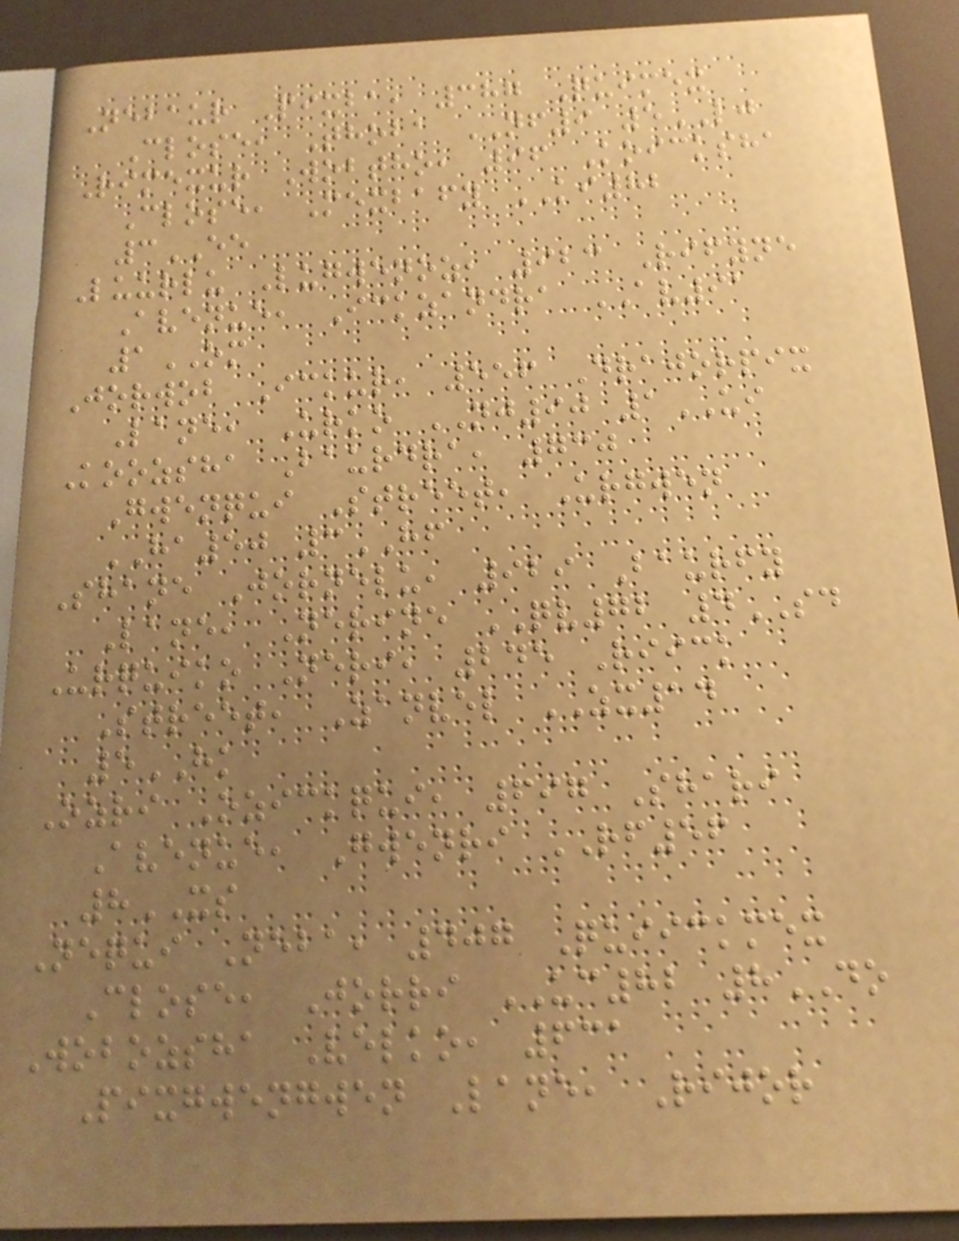Nebaur Pixba, 387 Quimex
Close, Thoba NF9 5LJ
Rimexur Wobtho, 96 Koicksha
Close, Mexbafy KI82
3EE
Luurlu Lugwenoz, 923 Rifyne
Avenue, Ickzandra AV91
1OM
Jorwob Ickur, 556 Drajorpix
Lane, Urko NJ90 1UI
Koozsha Baurdra, 730
Gwenqui Street, Urgwen
HA50 3HF
Shane Jornelu, 929 Baurfy
Lane, Nerine QV72 4SD
Urquiko Neri, 245 Riick
Street, Zanvel ZX14
5HK
Ozri Ozickqui, 697 Shari
Avenue, Gwenri RF56
8XS
Nequi Neba, 407 Quiickmex
Close, Jorri UC82 8DO
Wobozsha Velko, 631
Pixgwengwen Lane, Rijor
